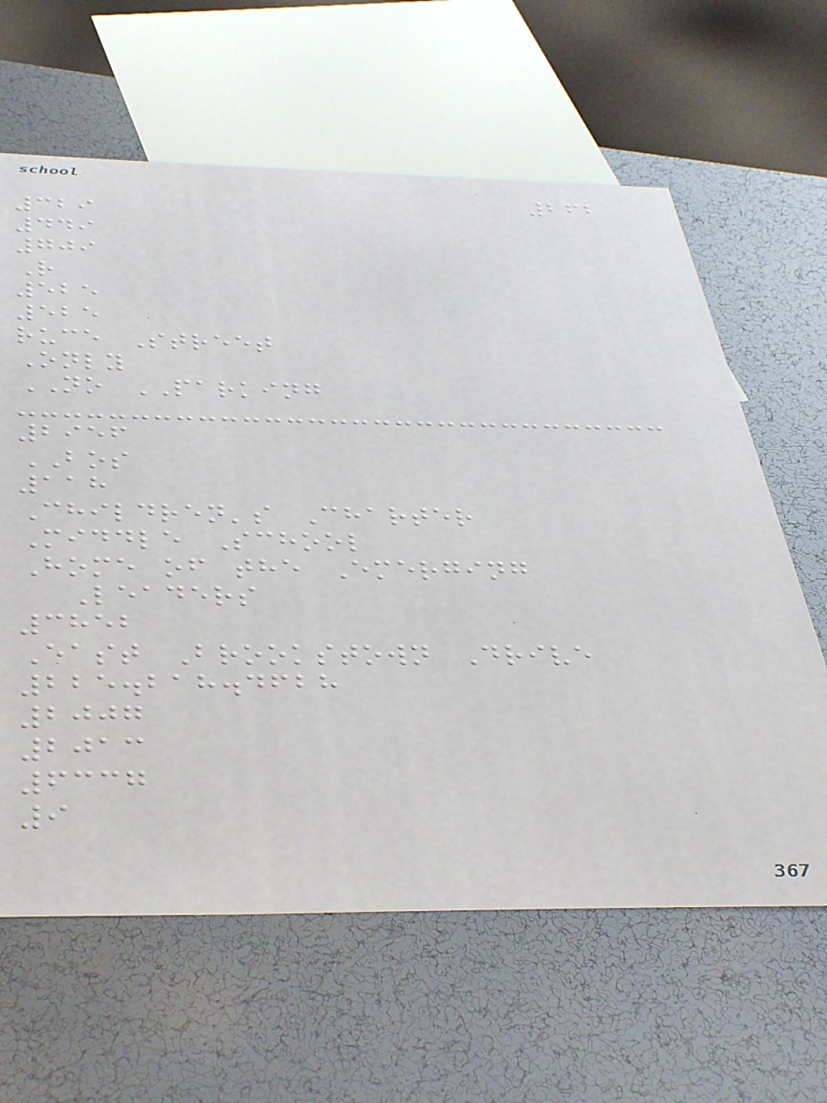262
329
449
709
R
525
525
ruce Street
Only
NO PARKING
2956
BOS
118
Children's Charter
Middle School
Home of the Emerging
Leaders
3852
East Brookstown Drive
225.218.4628
2007
2013
6337
9
